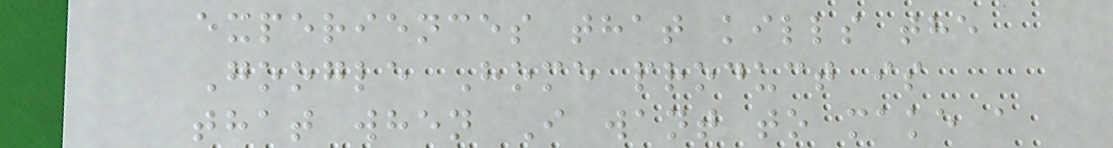experiences that kills the
Google Home product is
that when I want to make a
